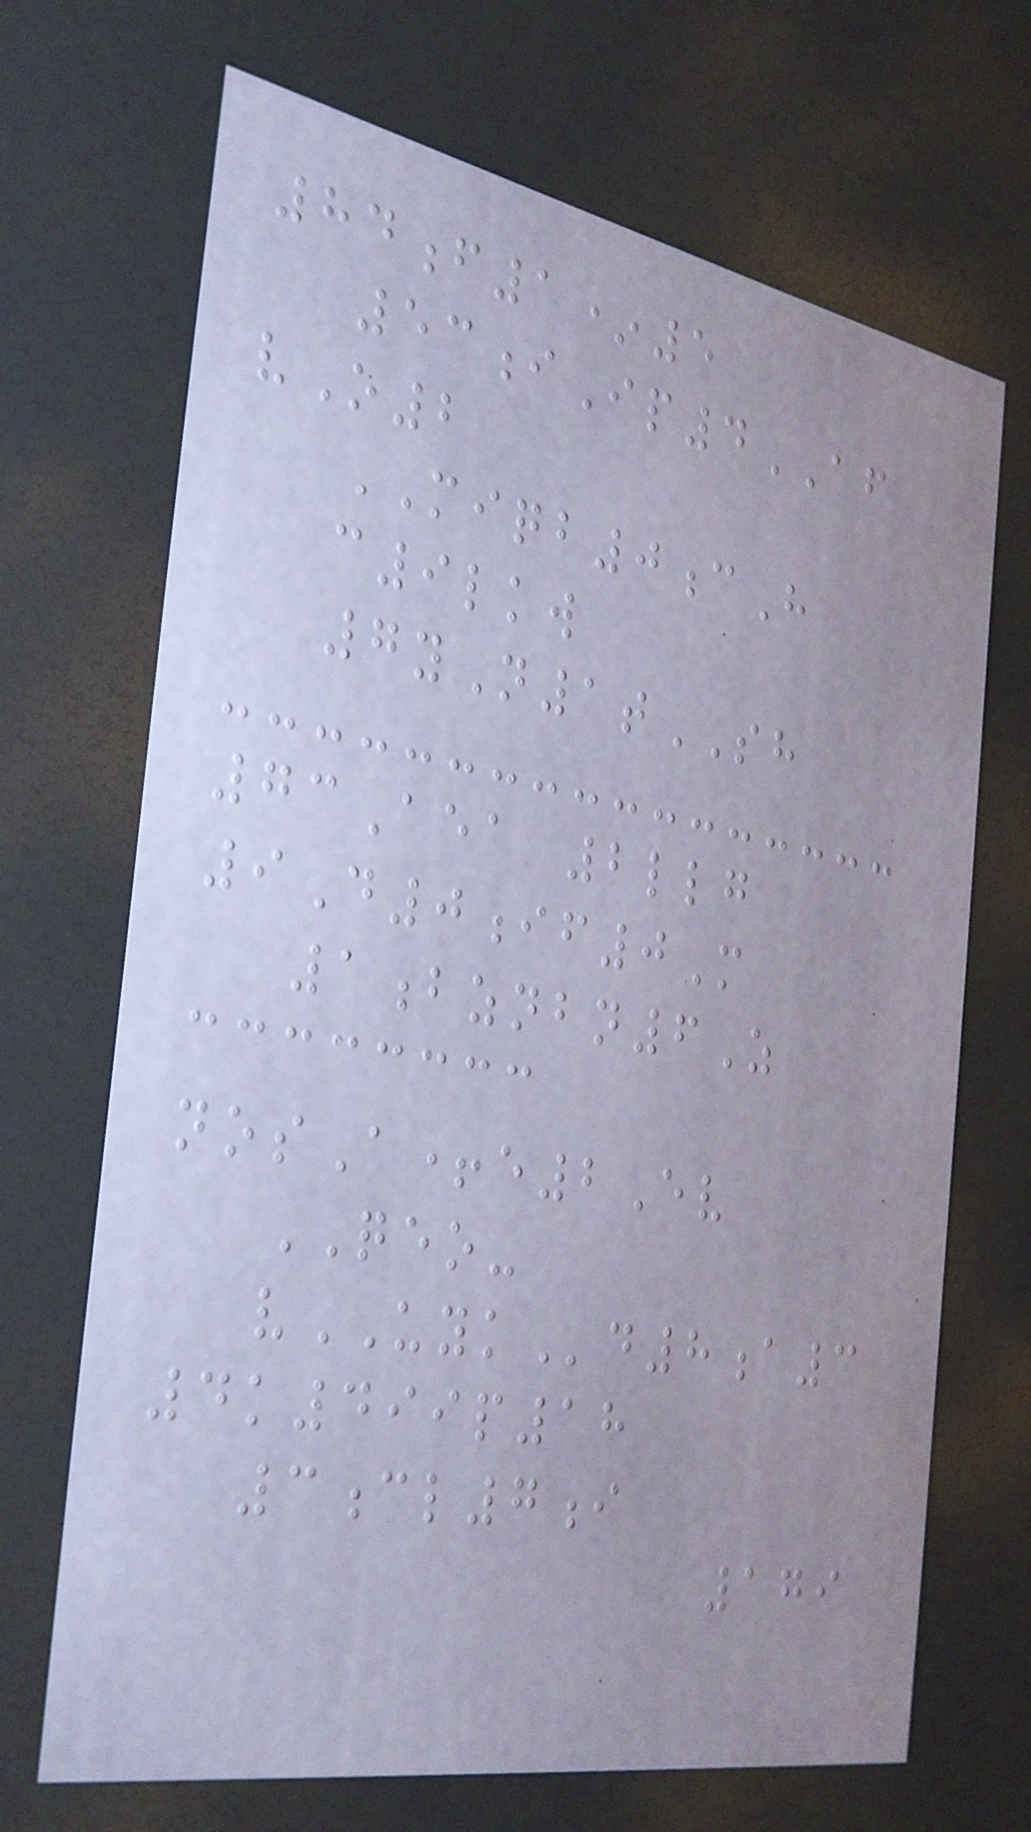84f1*5
53iIp4AF
vO2
MIQB0cH
c9lkw
7yN1tSH
73Aea 2llg
9D0if0M
1bznbn6Z
nosA+e2Ev
QEO-
vUYKd8a3
4k499p18
3cl7i
179
